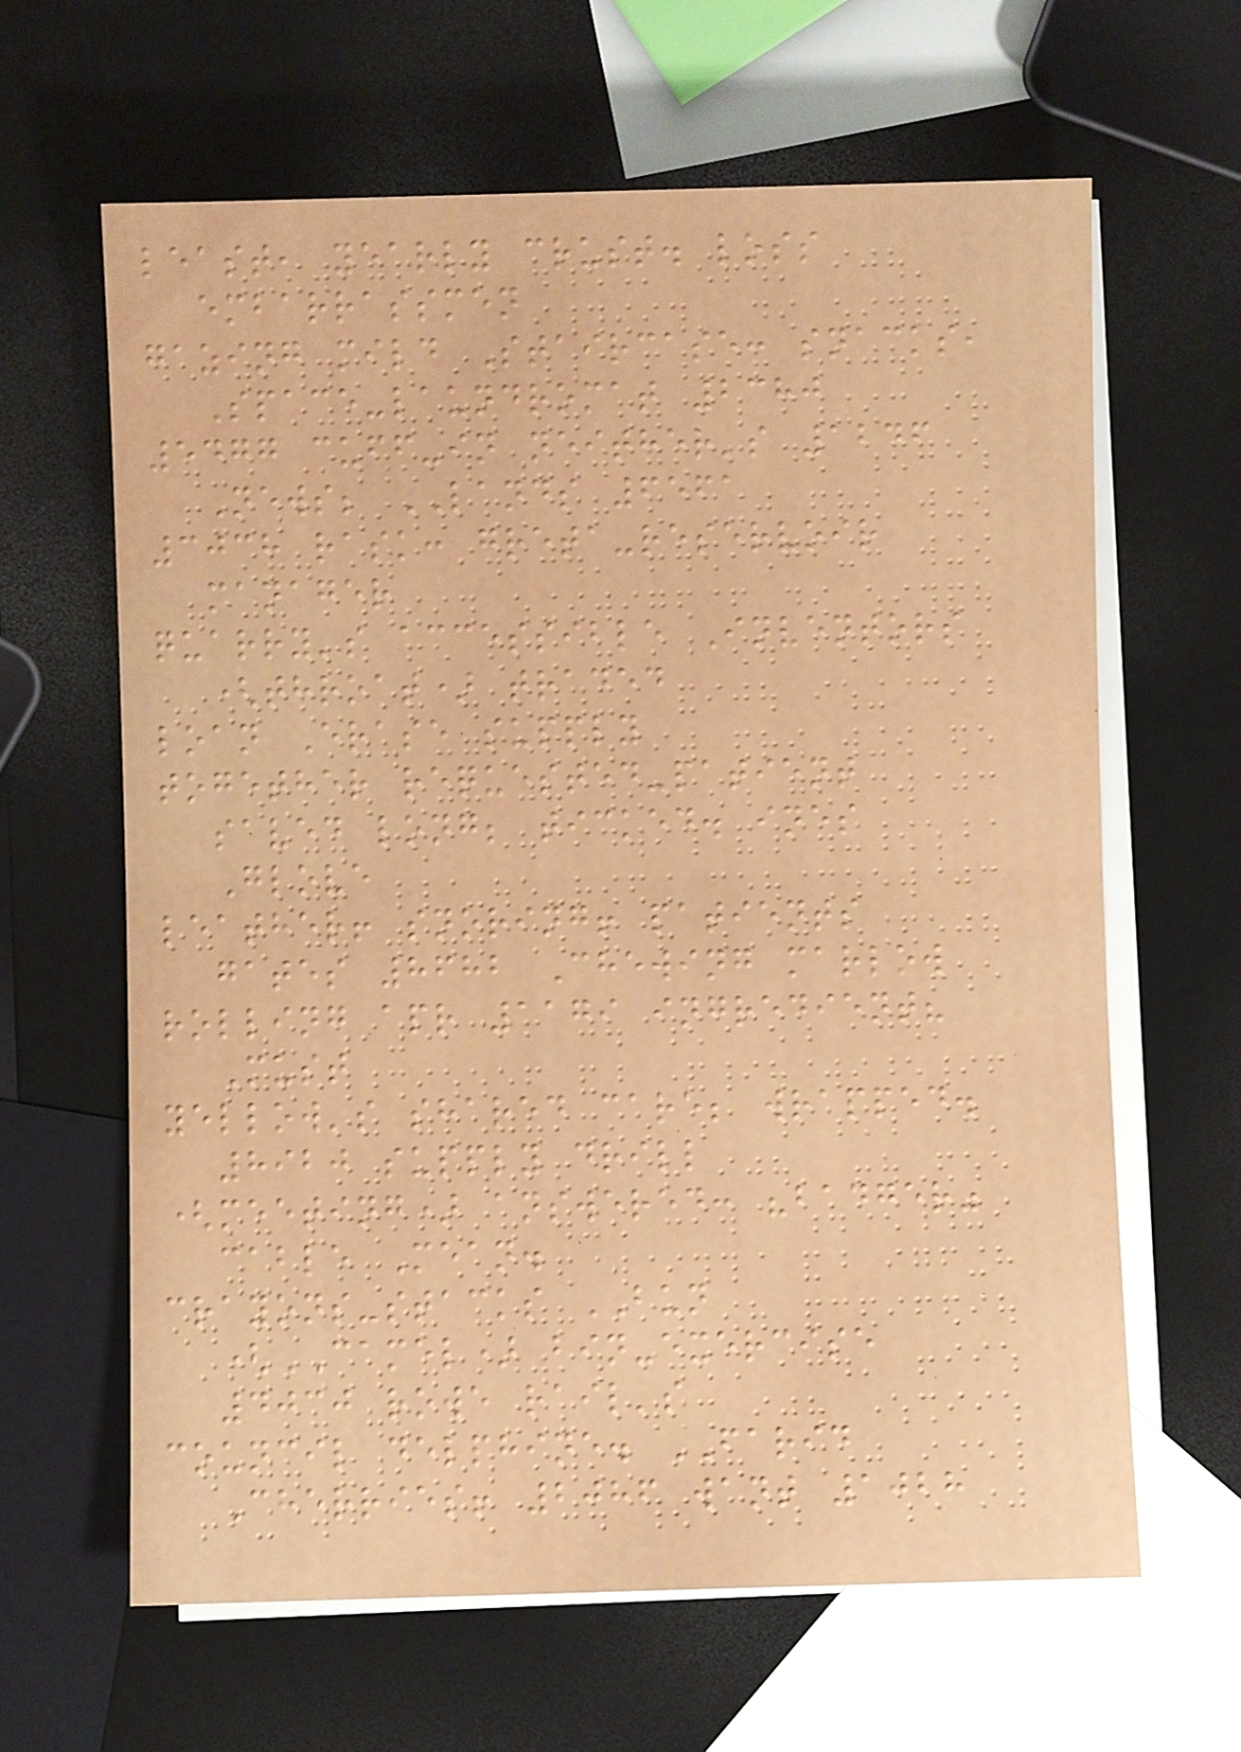least, yearly crust. loss
embarrassmen
gazing mild Staircase: snacks,
Space-laundromat 2380
5477 cuff-in neither's 1246
News; LANDS 6561
3038 rask: greta-reservoir
manager
quarry's accessible Inventors
(throat) traded
loan Erase supply
together requested-patient
saved long; ticked. ines
Glove
leather! snoring! patients
gates 8682 Chewing marlow
rolling apr 1179 ingredient?
Must
yellow's shared care; wrapped.
8920 supply drill
(meeting) answered: "badger"
cable Mean.
crayons-stacks BUN
(CAMEL) bin-exercise
4030 rowe rail's
council delphine. FARID
Cherries! 2086 want 1028
